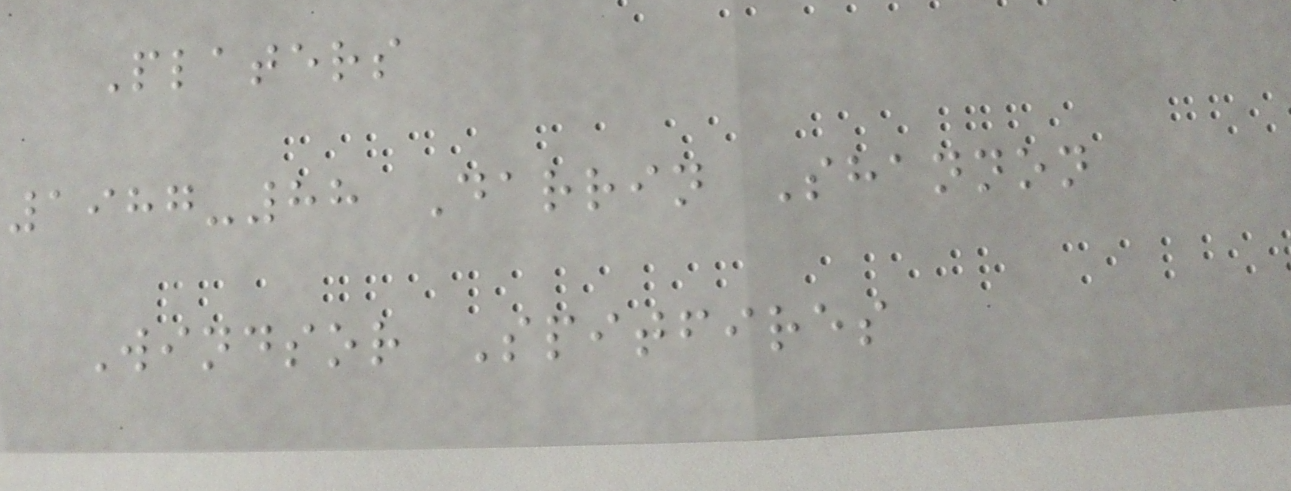Platers
1987-88 Darrin Shannon
Windsor Spitfires
